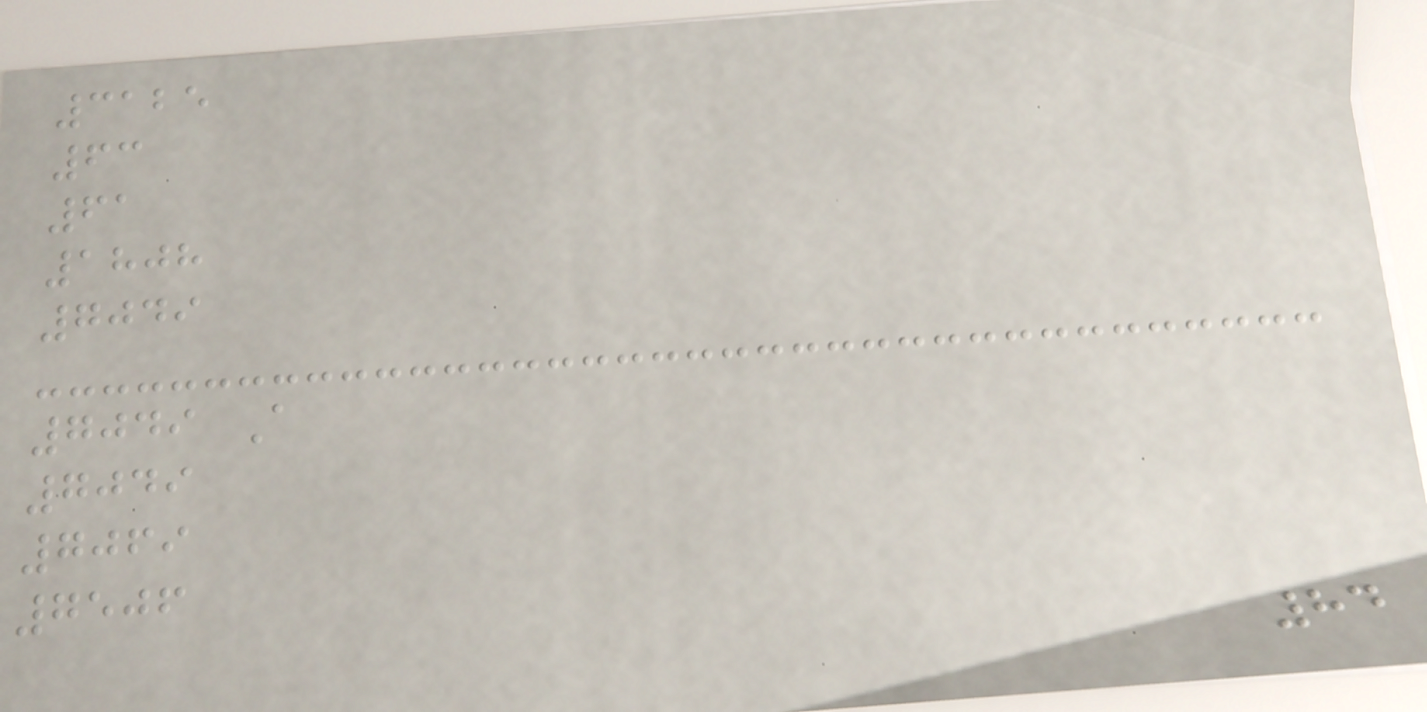3125
63
61
1808
7049
7049 A
7049
7069
7506
84
